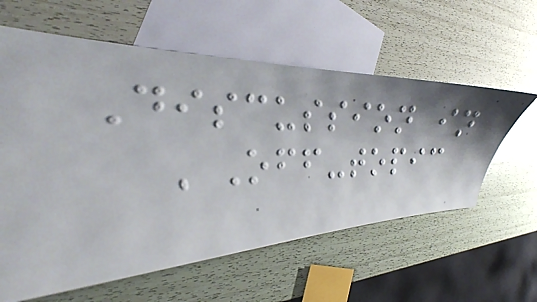Discussion in
'Off-topic
